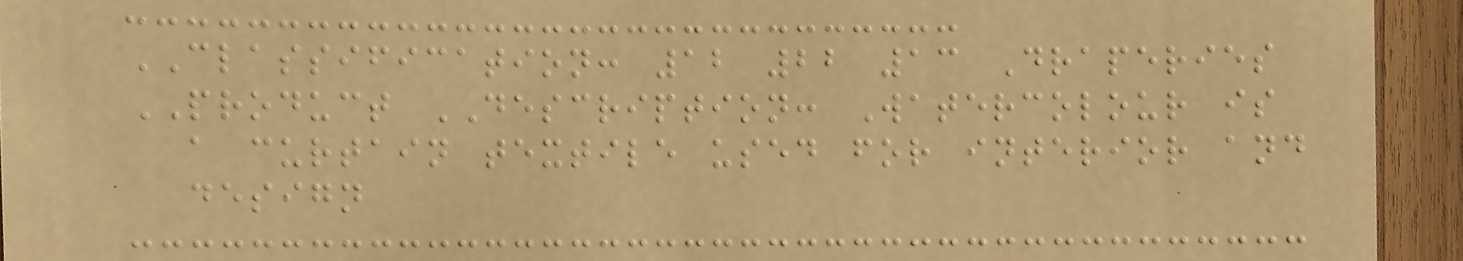CLASSIFICATION: 12 22 13 Draperies
PRODUCT DESCRIPTION: Watercolour is
a curtain textile used for interior and
design
